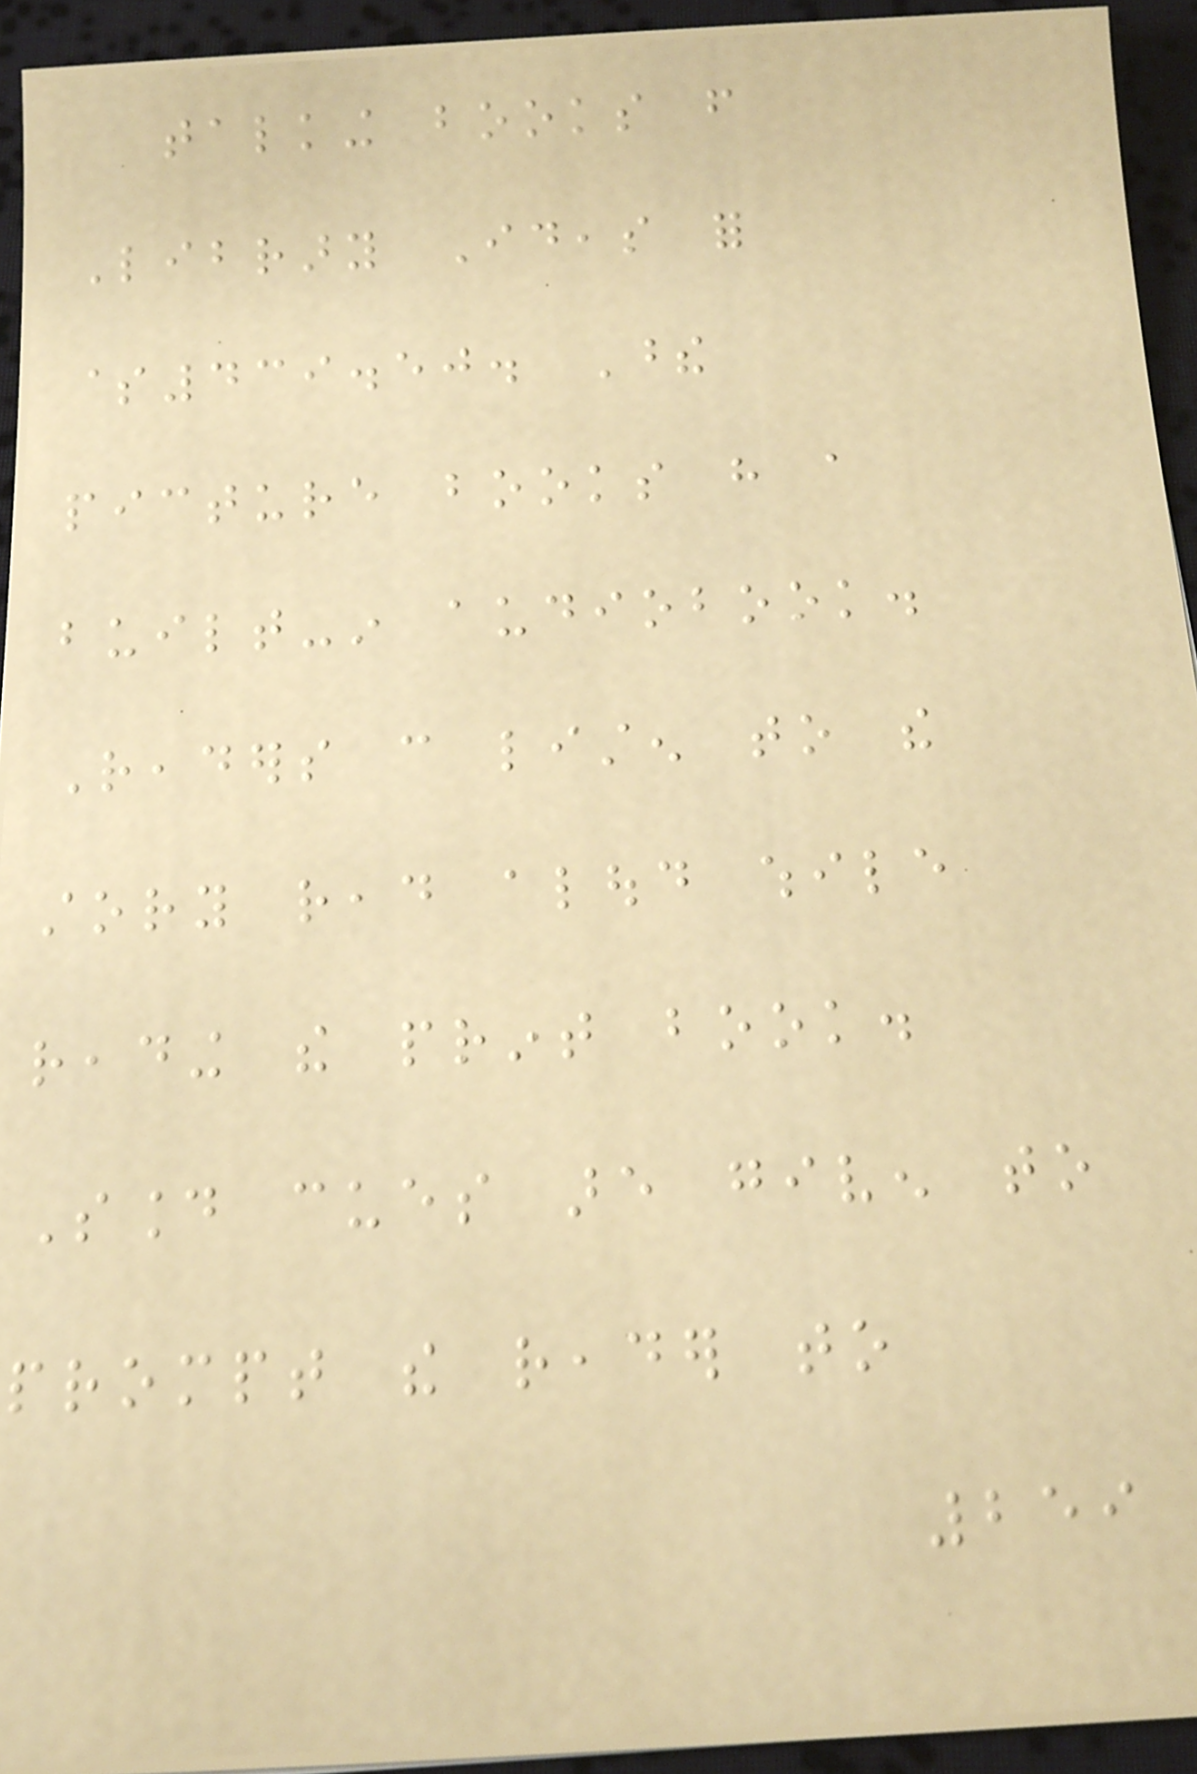talking books from
Library Ideas for
$439.50. These
picture books have a
built-in audiobook.
Readers can listen to the
story read aloud while
reading the print book.
Sound cues are given to
prompt the reader to
259
